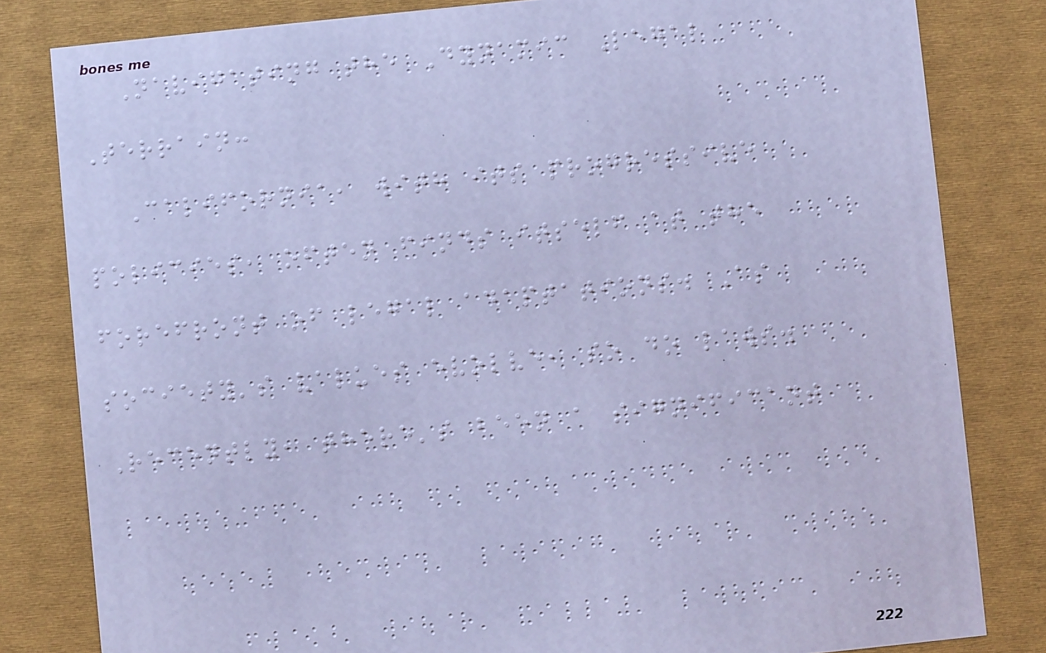Navigating the Dynamic Legal
Terrain:
California, with its progressive
policies, often finds itself at the
forefront of legal adaptations. As
society's values evolve, so do laws.
Recently, there's been a significant
